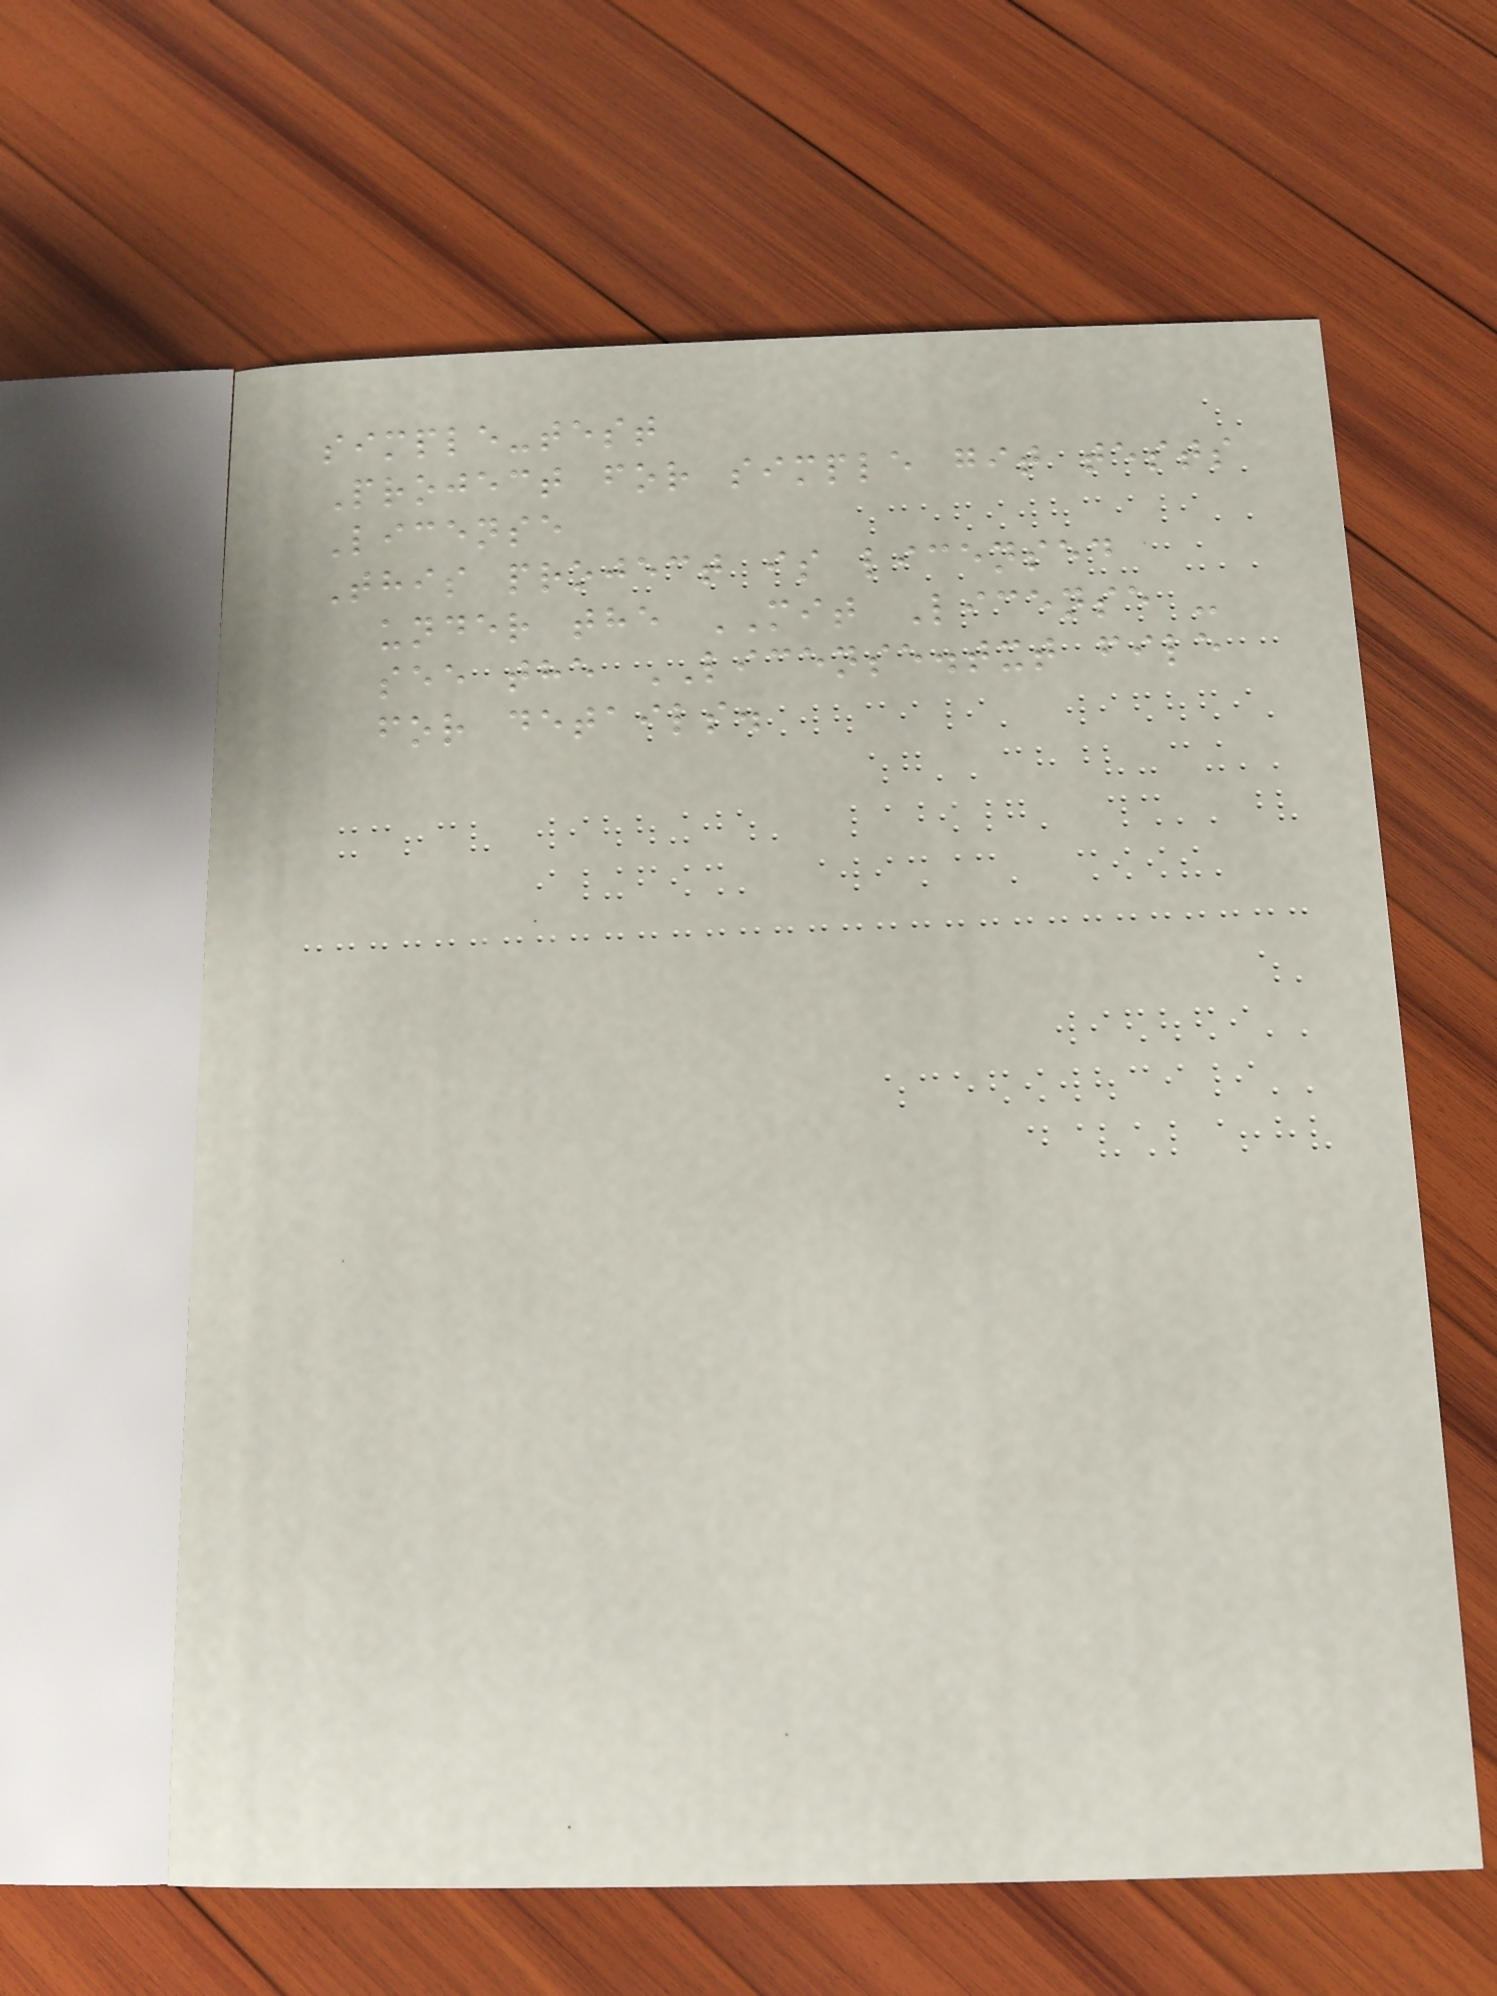simple-test
Project for simple git tests
License
This project is licensed
under the MIT License -
see the LICENSE.txt file
for details.
